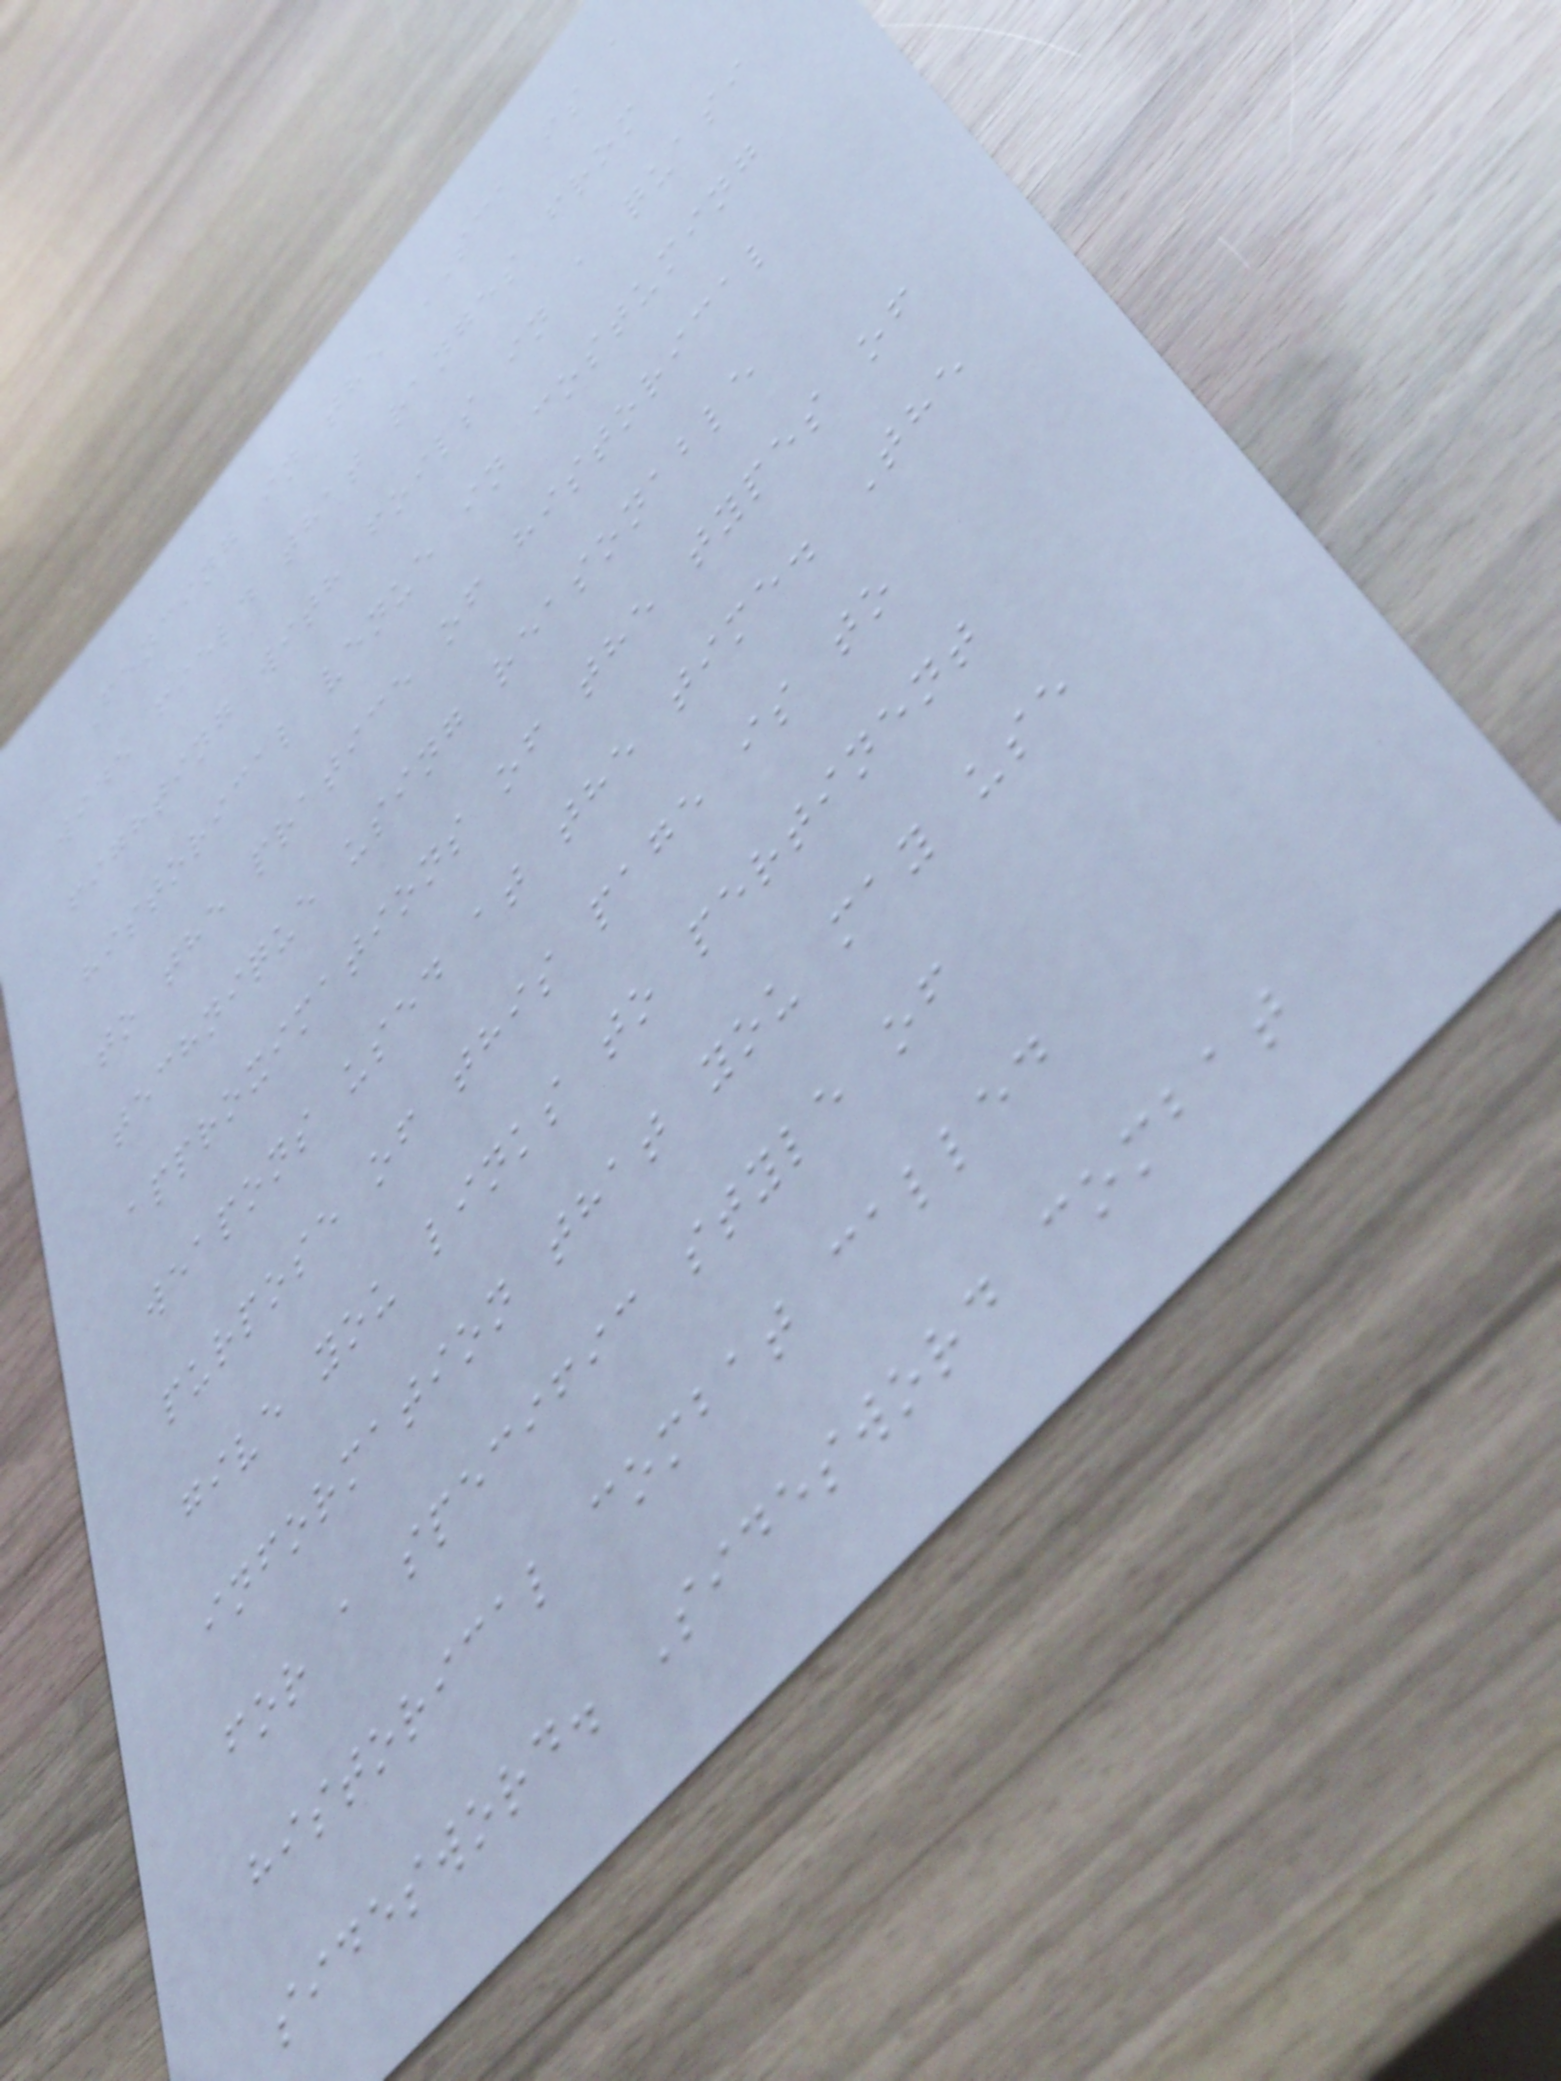Fencing in the SCA is a
wide field that ranges from
fighting with foils in a quasi
historical venue in costuming
to the pratice of historical
technique using reasonable
approximations of the types of
weapons used at the time. The
purpose of this page is to
give you links to pertinent
information that you may use
for a specific style of
historical combat called
sidesword. Sidesword combat
